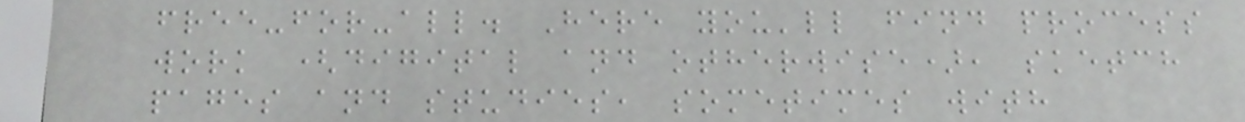free-for-all. Here you'll find process
work (digital and otherwise), sketch
pages and studies, sometimes with
